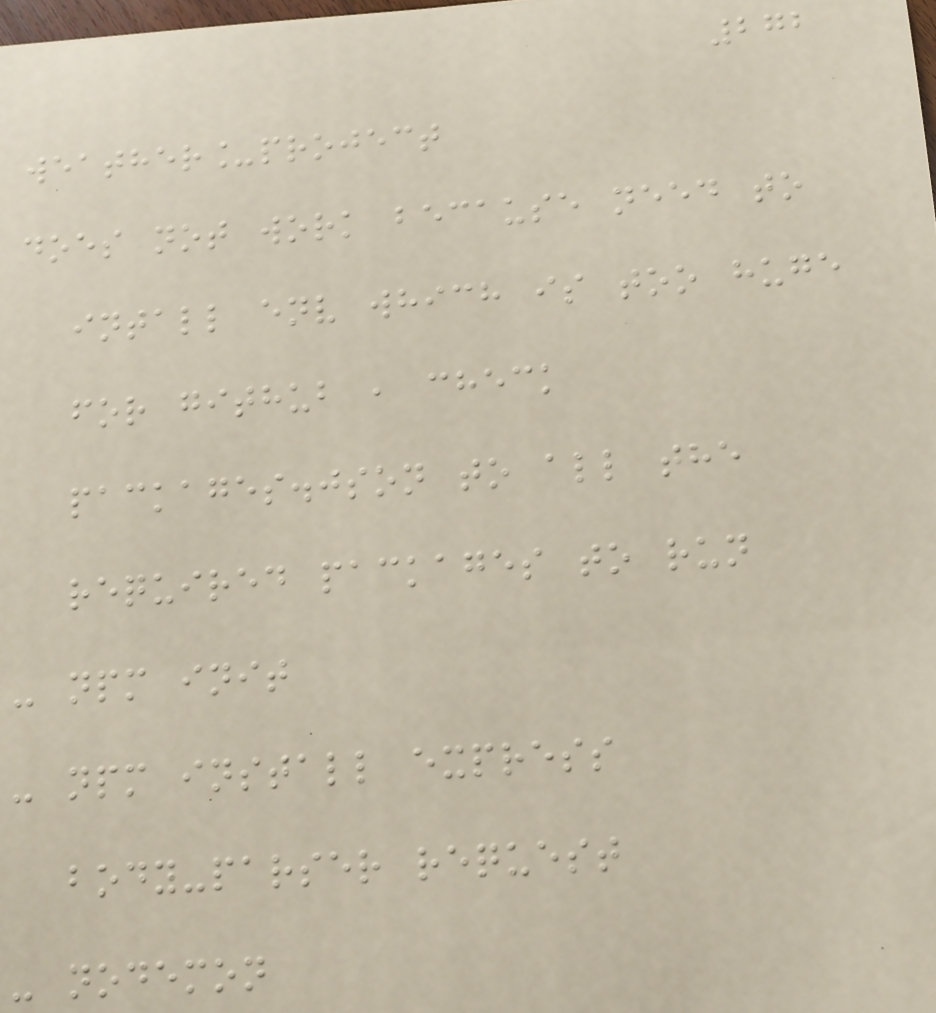272
weather_project
does not work because need to
intall env which is too huge
for github , check
packages.json to all the
required packages to run
- npm init
- npm install express
body-parser request
- nodemon
